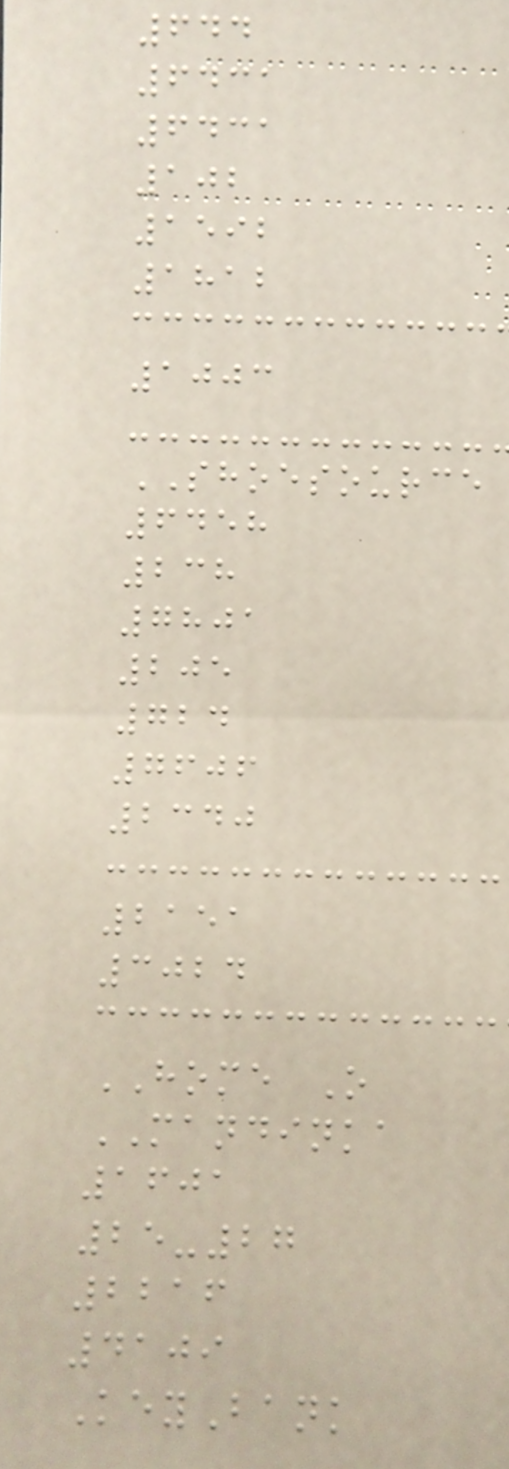644
6431
6431
102
1592
1812
1003
SHOESOURCE
6458
238
7801
205
724
7606
2340
2151
3024
HOME O
MANDINKA
1601
25-27
2216
4109
KeyBank
